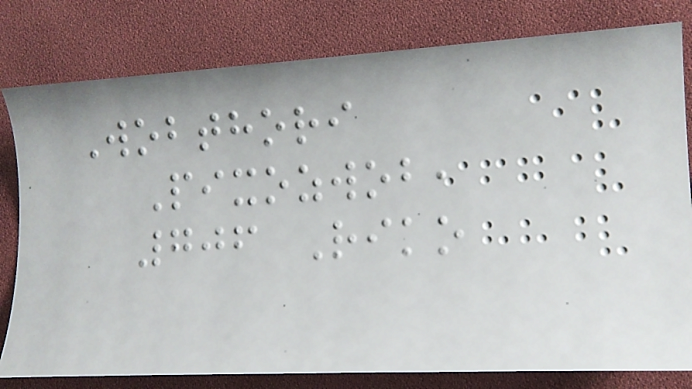Wobthori
Pixozwob,
706 Riko
